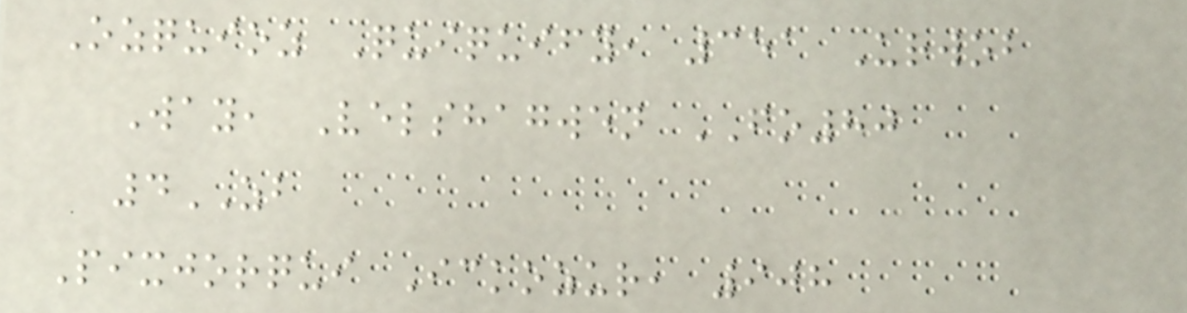Ozquioz Quiquify, 351 Urwob
Way, Velshagwen FO80
4ZB
Pixjorqui Ickozur, 908
